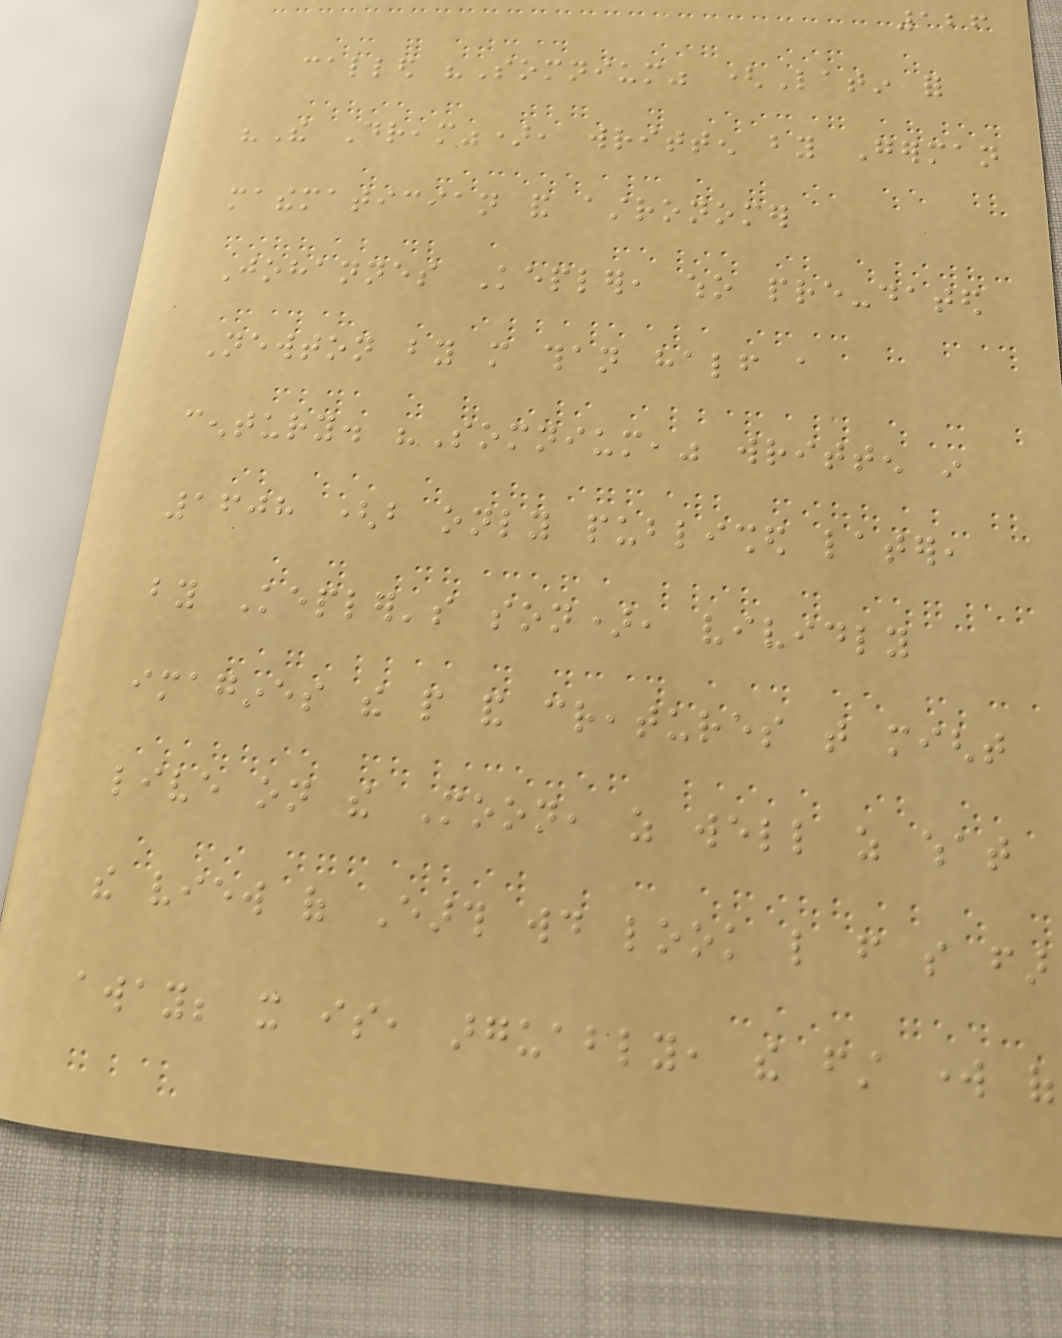126
called "Somnium" (Latin for
"The Dream"), written by German
mathematician and astronomer
Johannes Kepler, who pre-dated
Newton by more than half a
century. "Somnium," written in
1608 (but only published later,
by Kepler's son), vividly
imagines the people and creatures that might
live on the Moon, as well as what
the view of Earth would look like from so far
away; it is, arguably, the first work of
